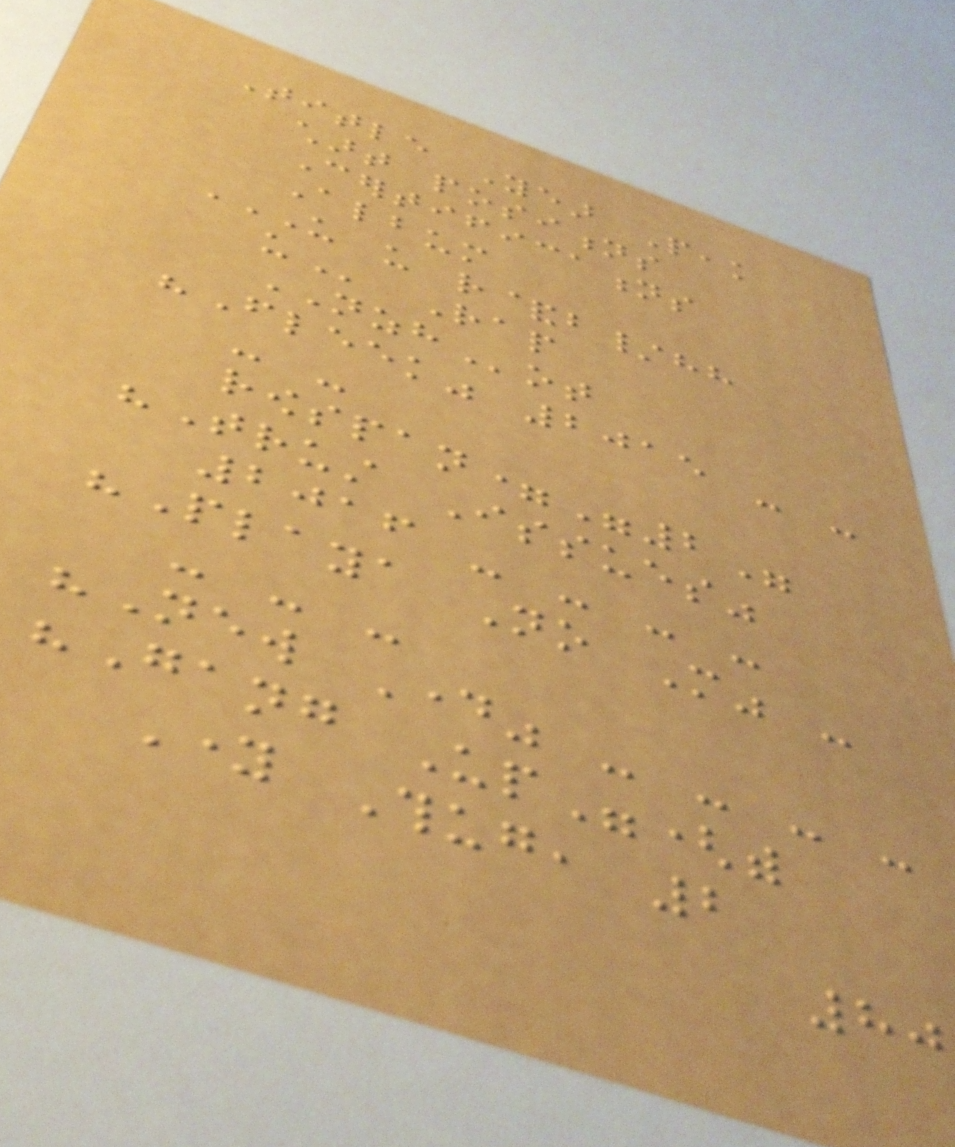Title Year Peak
chart positions
Certifications
Album
US US R&B/HH
US Rap
NZHot
"Fleek" 2015 - -
- -
rowspan="2"
"Trust Issues"
2016 - - - -
"Playa No More" -
- - -
"New Day" - - - -
"Gang Up"(with
Young Thug, 2
80
